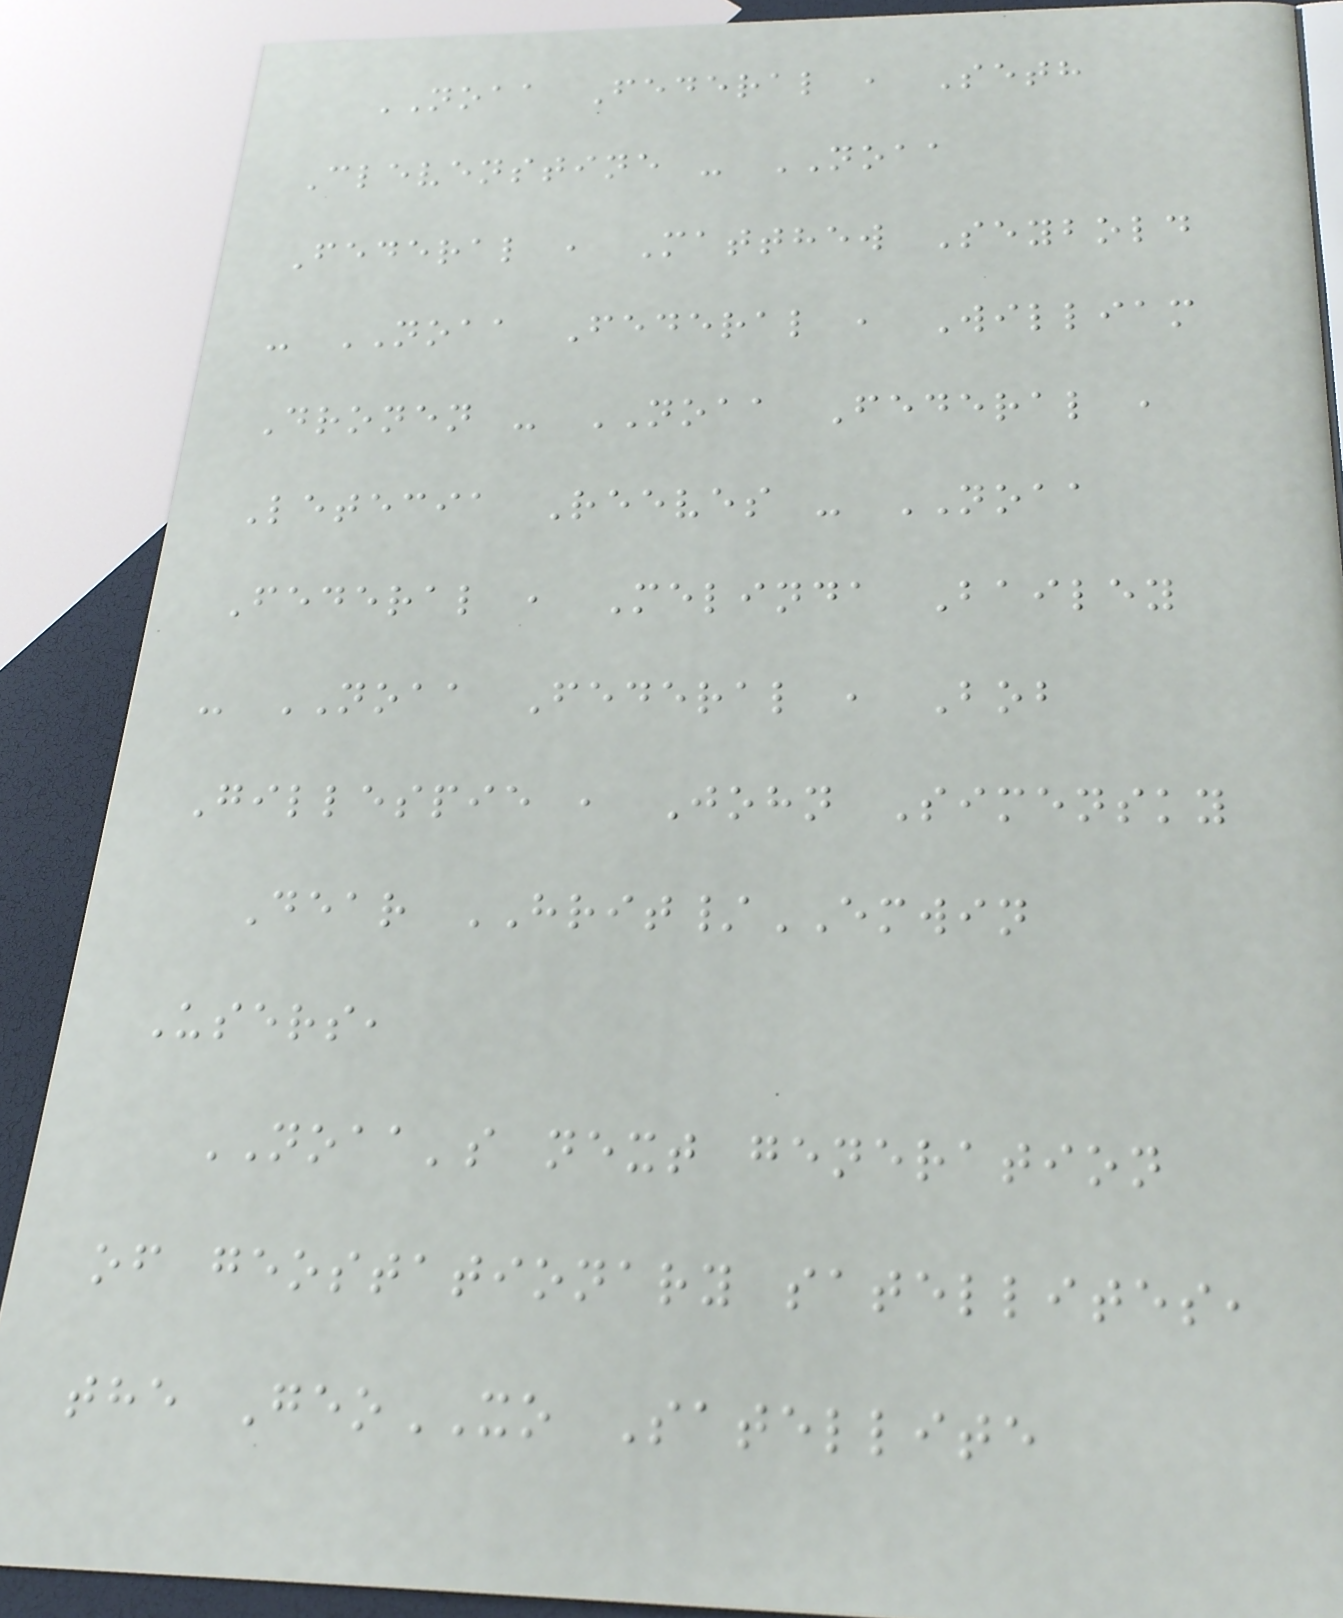NOAA Federal , Seth
Clevenstine - NOAA
Federal , Matthew Seybold
- NOAA Federal , William
Dronen - NOAA Federal ,
Letecia Reeves - NOAA
Federal , Melinda Bailey
- NOAA Federal , Bob
Gillespie , John Simensky
Dear HRIT/EMWIN
Users,
NOAA's next generation
of geostationary satellites,
the GeoXO Satellite
